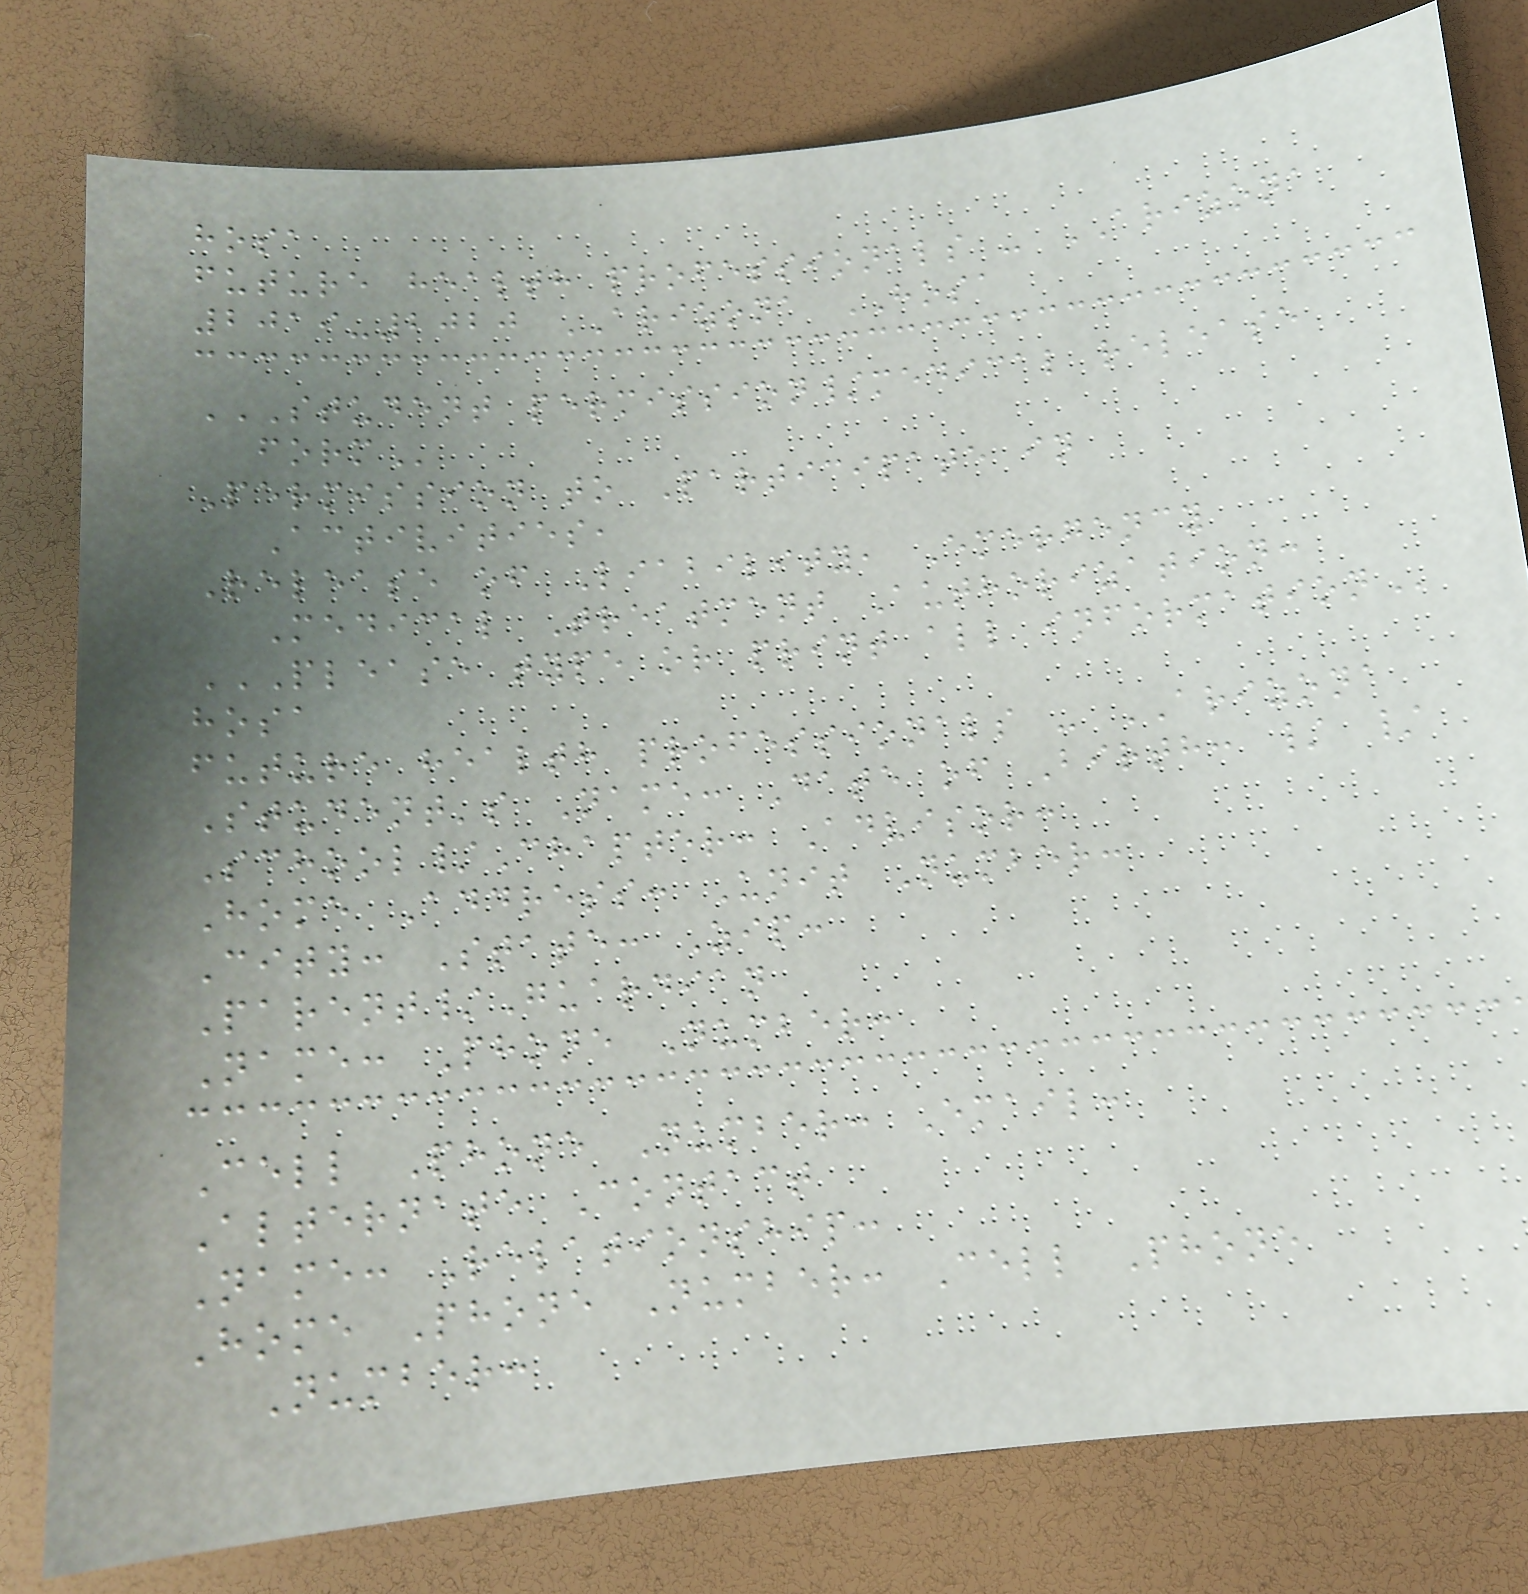hosa
future health professionals - ARIZONA
2019-2020 ARIZONA HOSA
STUDENT PERMISSION/MEDICAL RELEASE
FORM
Permission to Participate in
Activities,
Release of Liability, Emergency
Medical Treatment Authorization:
PLEASE TYPE OR PRINT ALL INFORMATION
hosa
future health professionals - ARIZONA
Student's Name: Date of Birth: / /
School/Chapter: Advisor:
Home Address: Unit Number:
City: State: Zip:
Parent/Guardian
Name: Phone Number:
Cell Phone Number: Email:
Alternate Contact
Name: Relationship:
Home Phone Number: Cell Phone
Number:
